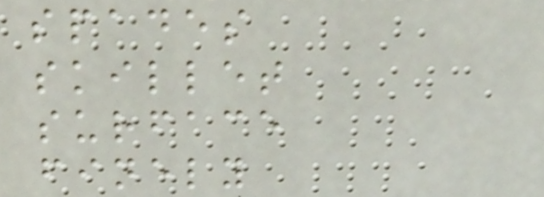spades
skillet
surface
finely
